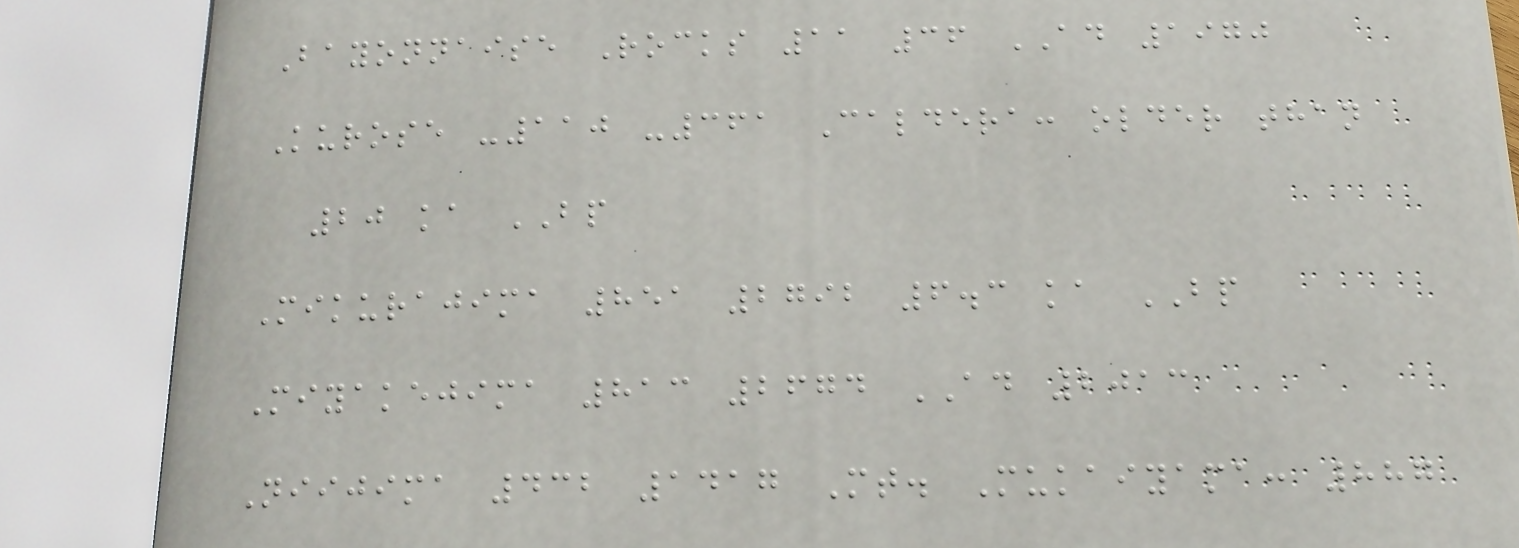Bayonnaise Rocks 11 36 AD 1970
Kurose -110 -361 Caldera: older than
20 ka BP
Mikurajima 851 2792 6.3 ka BP
Miyakejima 813 2674 AD 2013
Niijima 432 1417 Mt. Mukaiyama: 887
